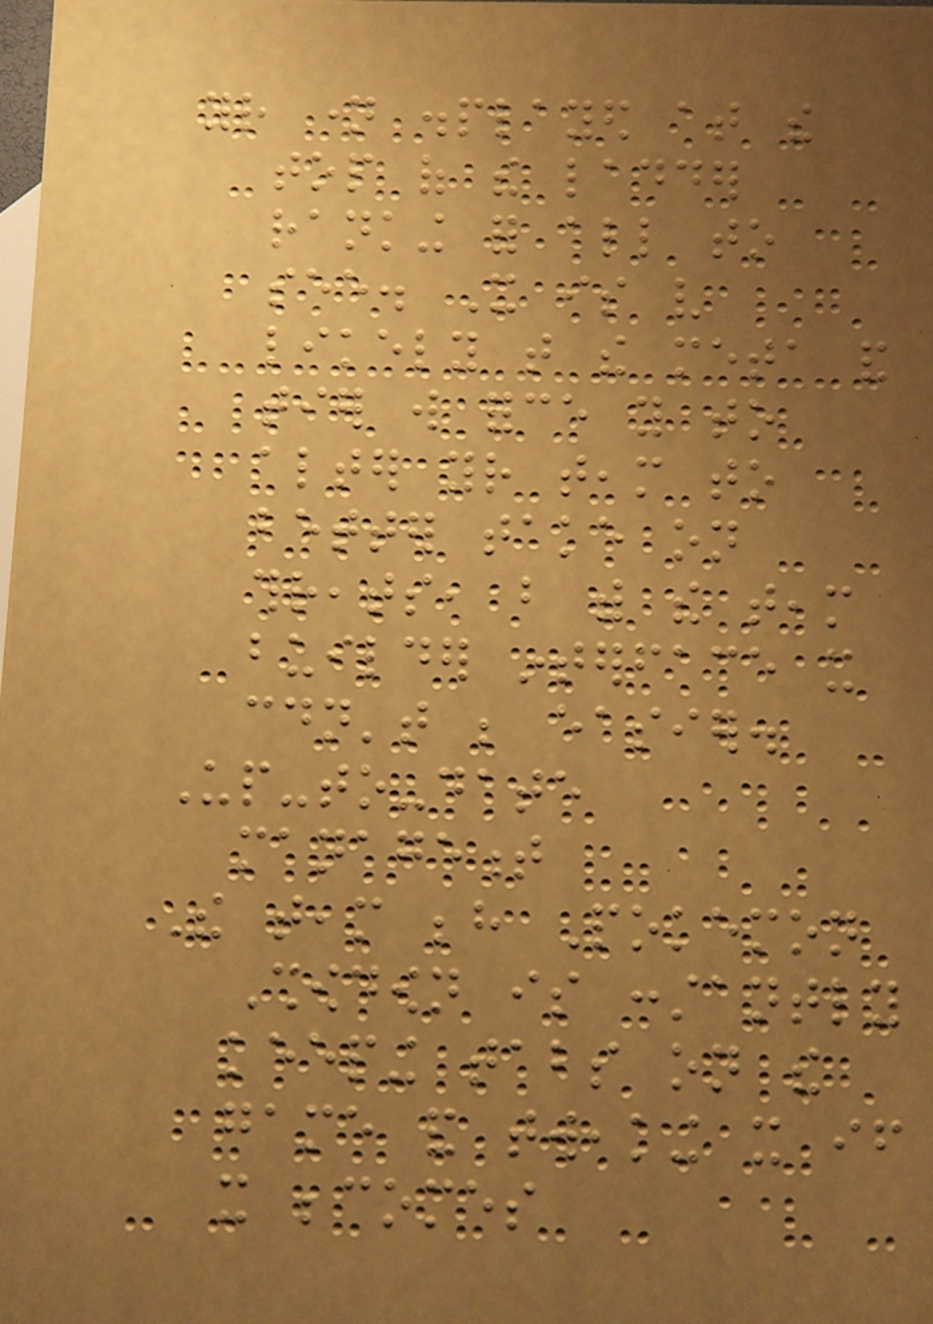your name displayed at the
top of the ladder
ranking for all to
see. It is very
likely that the meta and
tier will force you to
alter your team to
better take on
threats, but with the team
builder interface it
couldn't be easier.
Up-to-date
management
The team behind Pokemon
Showdown is constantly
keeping tabs on the
game and tweaking it if
it becomes
